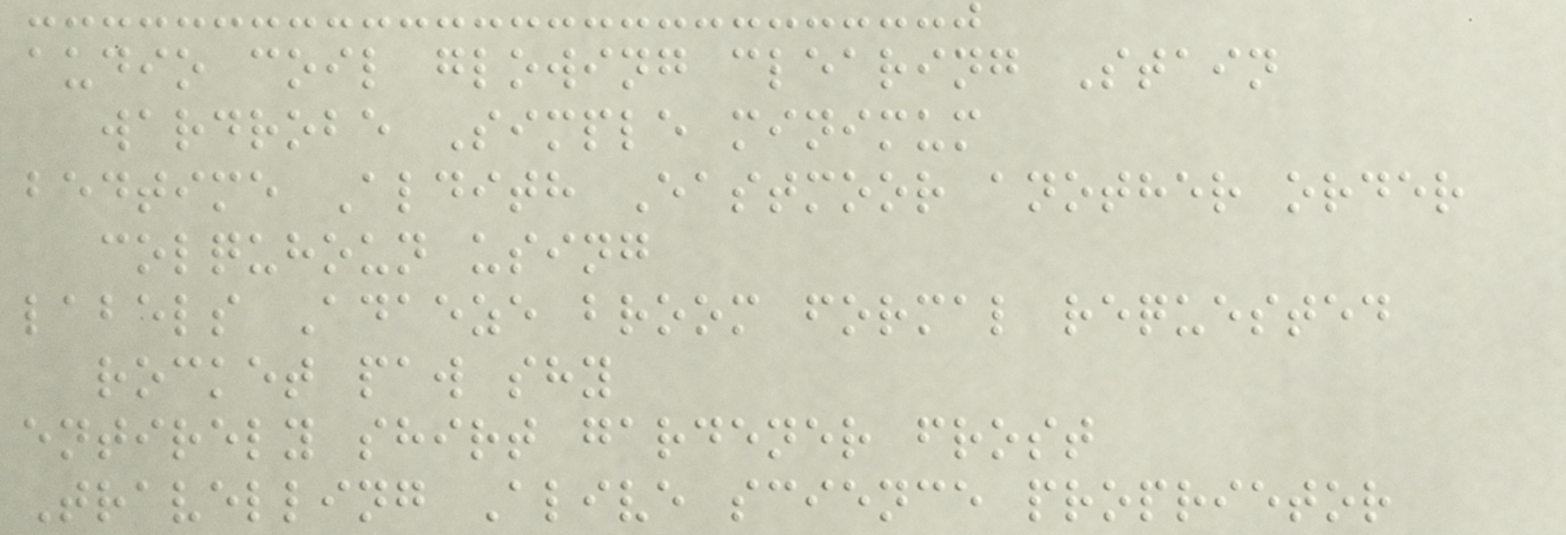audio coil glowing clearing Stain
wardrobe Simple minimum
bedtime Aldith Eastmoor another order
colquhoun using
labels Adaeze broom formal requested
rocket paw shy
entirely shirt gardener frost
Travelling Alive science proprietor
